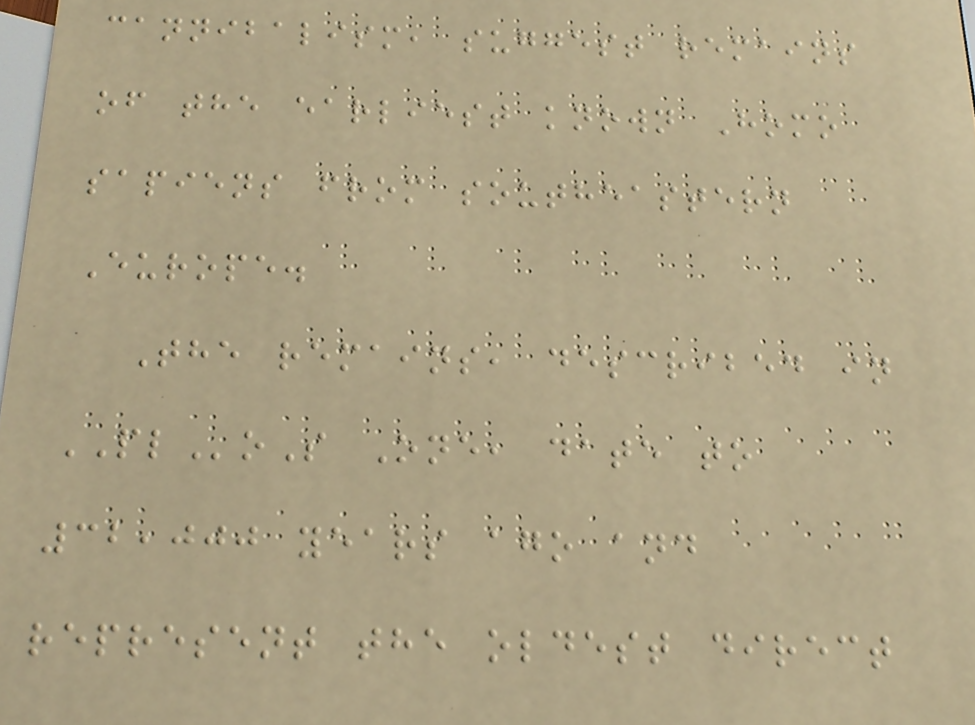cannibalism, suggest remains
of the earliest known Homo
sapiens from southeastern
Europe.
The remains, described in
PLoS One, date to
32,000 years ago and
represent the oldest direct
